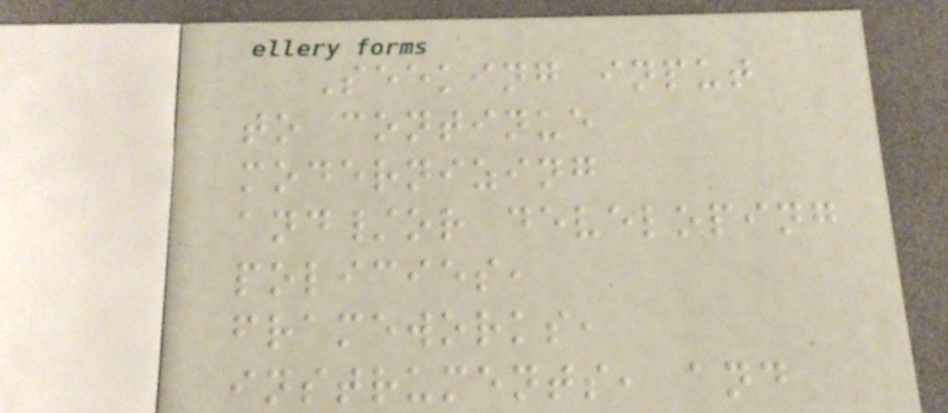Seeking input
to continue
modernizing
and/or developing
policies,
frameworks,
instruments, and
